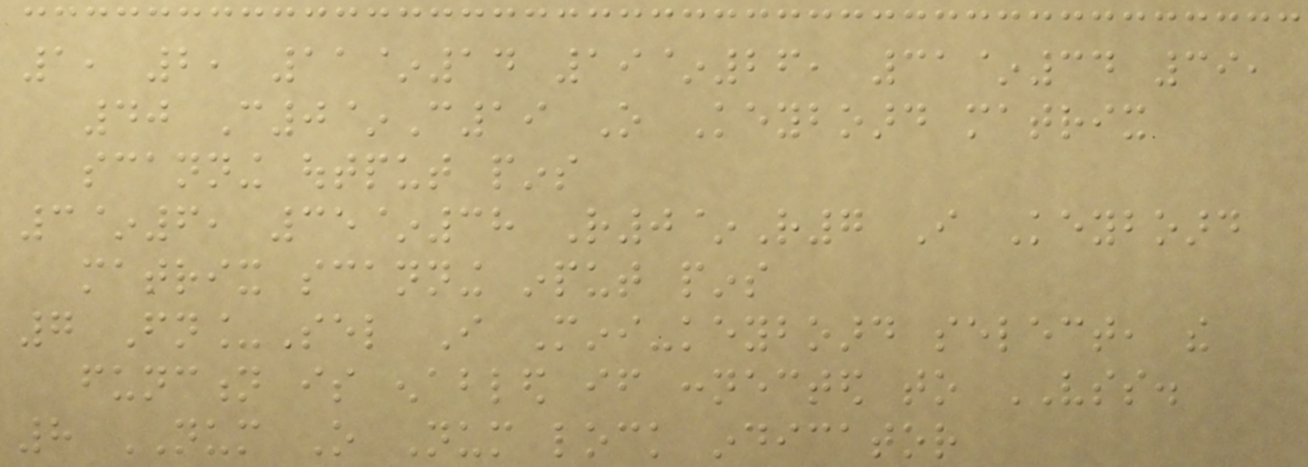1, 2, 11~14 19~26, 31~34 39,
40 C0~C19 O Keyboard matrix
scanning output pins
3~6, 35~38 R0~R7 I Keyboard
matrix scanning input pins
7 Fn_Sel I Mini-keyboard select, the
function is enabled if connected to VSS.
8 NUM O Num lock indicator
